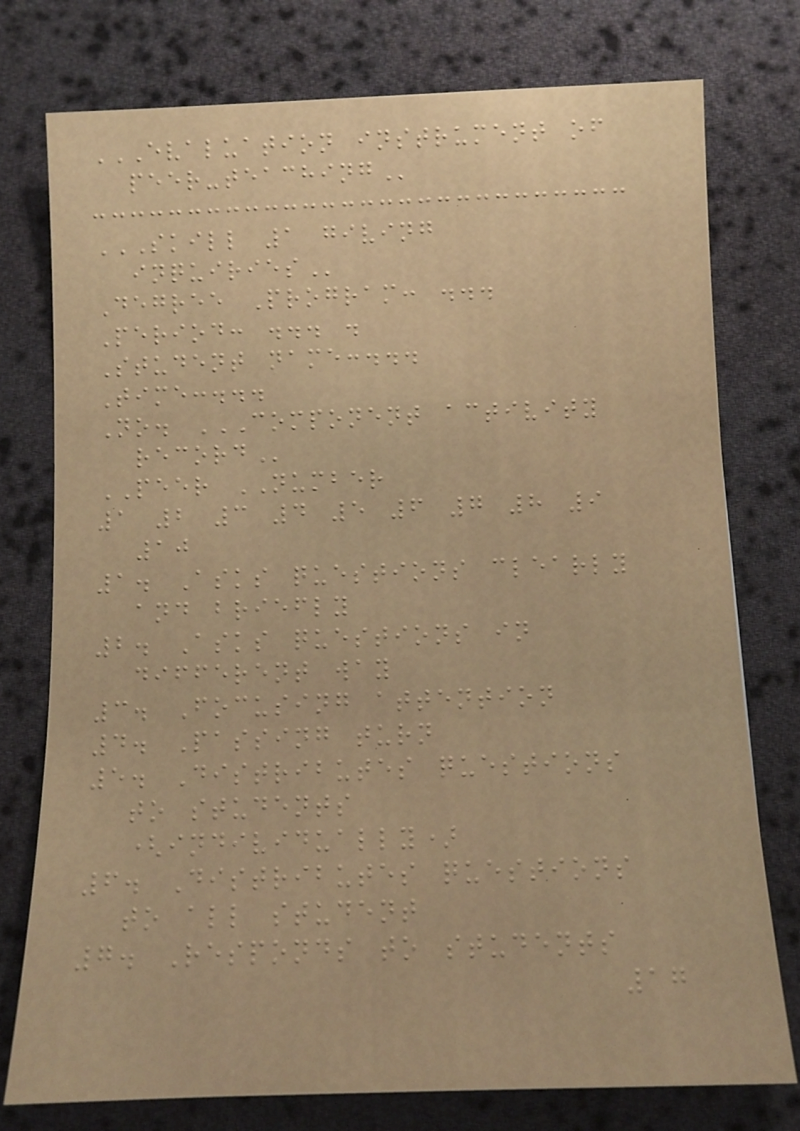EVALUATION INSTRUMENT OF
PEER-TEACHING
SKILL 1 GIVING
INQUIRIES
Degree Program: ...
Period: ... .
Student name:...
Time:...
No. COMPONENT ACTIVITY
RECORD
PEER NUMBER
1 2 3 4 5 6 7 8 9
10
1. Asks questions clearly
and briefly
2. Asks questions in
different way
3. Focusing attention
4. Passing turn
5. Distributes questions
to students
(individually)
6. Distributes questions
to all student
7. Responds to students
17
